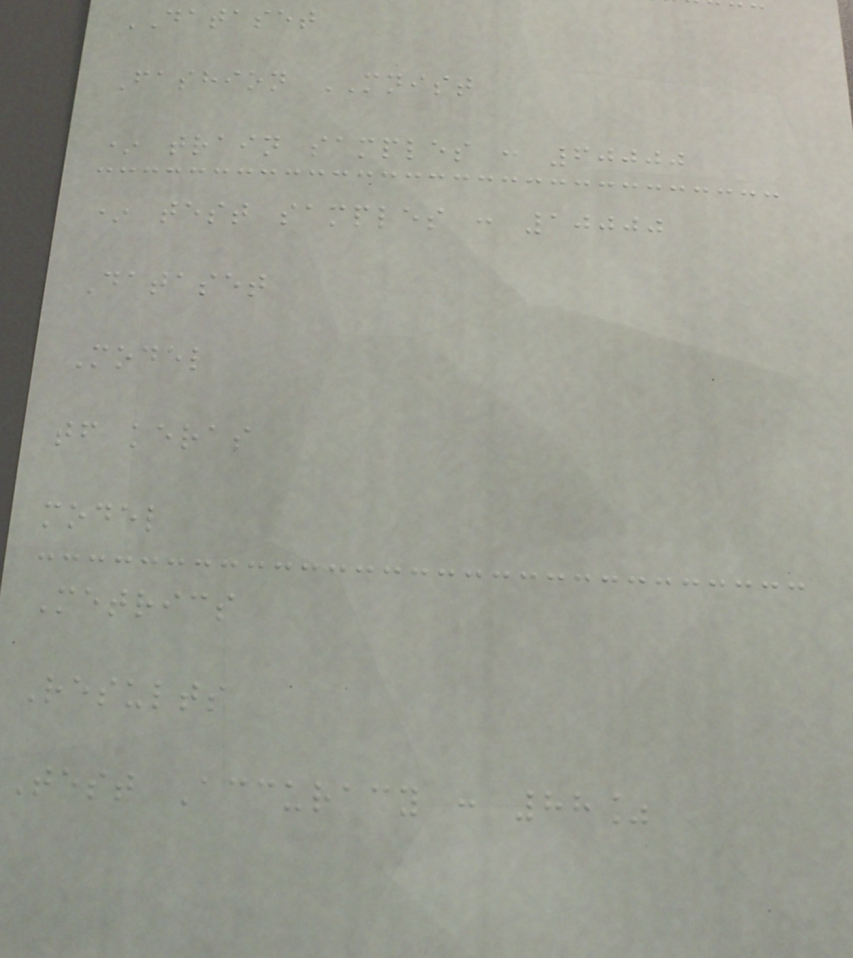DATASET
Fashion MNIST
* train samples : 60000
* test samples : 10000
Dataset
Model
tf keras
model
Metrics
Results
Test Accuracy : 88%
